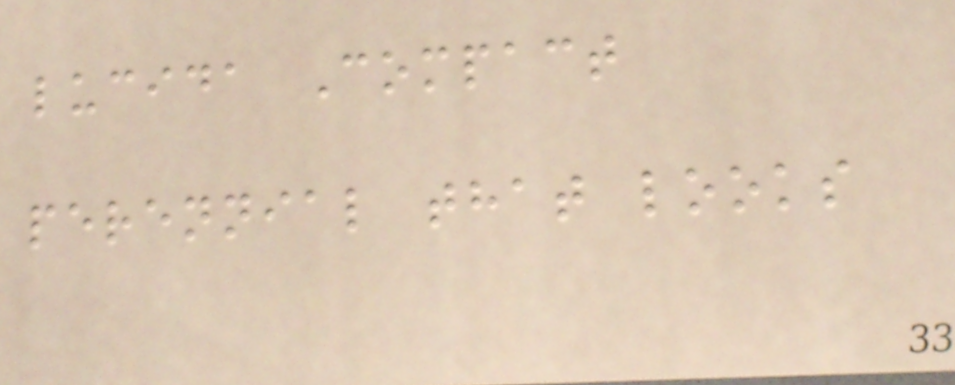lucida Compact
perennial that looks
